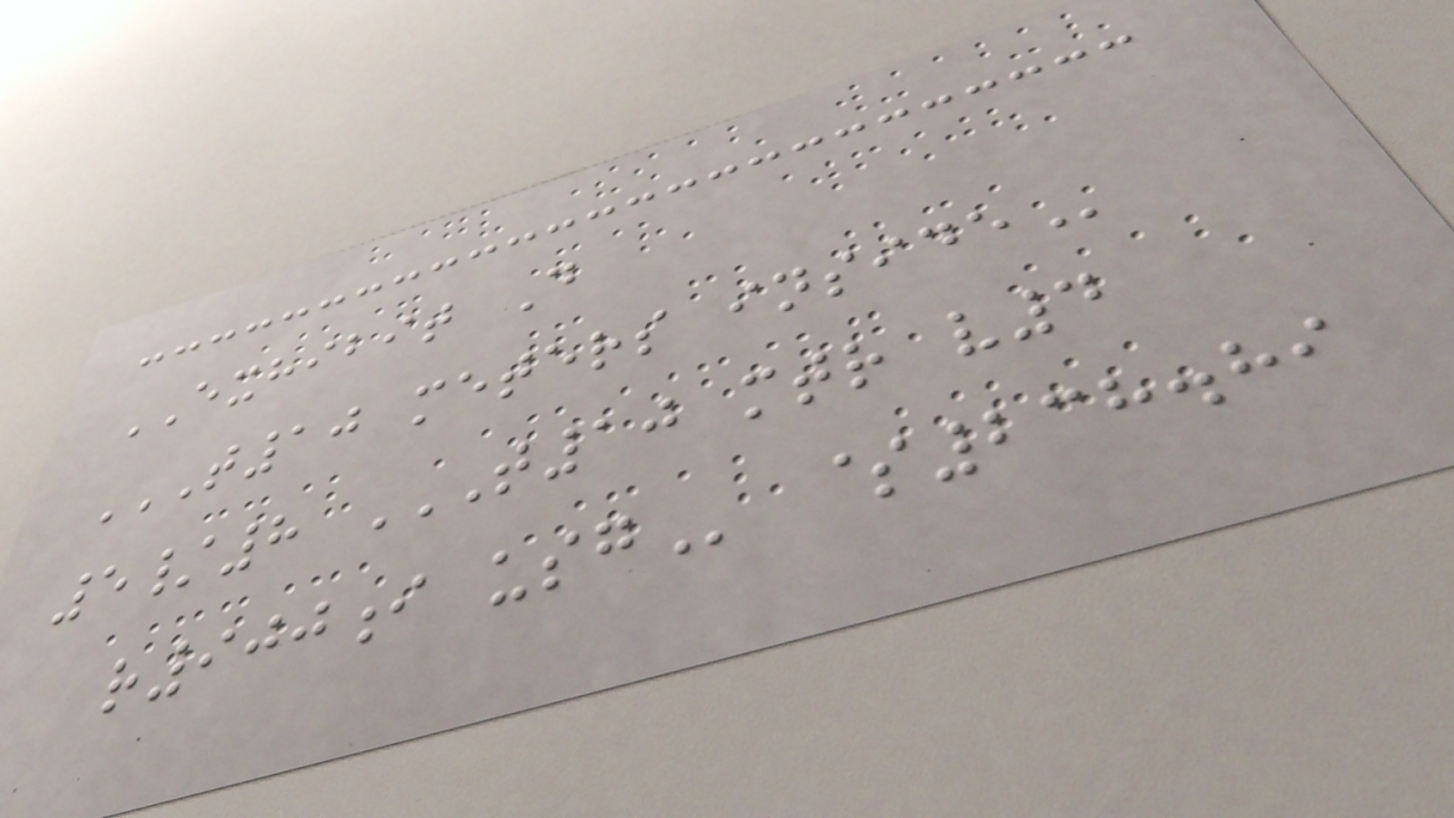EXHIBIT D
T10 METERS INSIDE
5/8 T10 MTR V4
R900I USG $238.89
